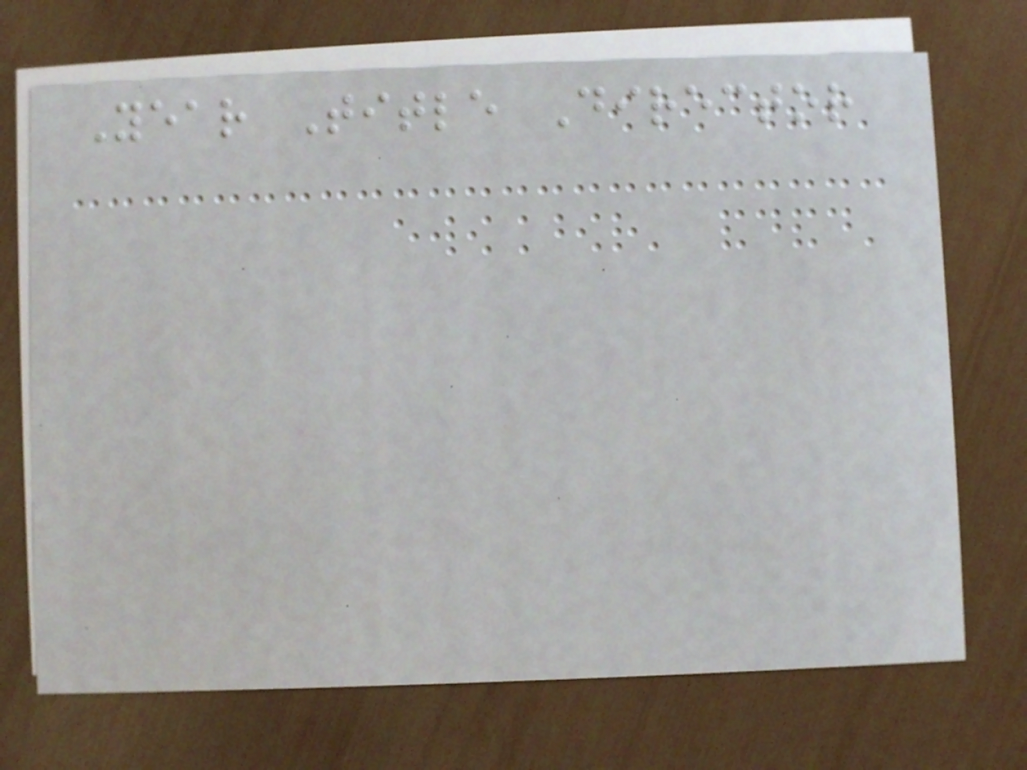Year Title Director
